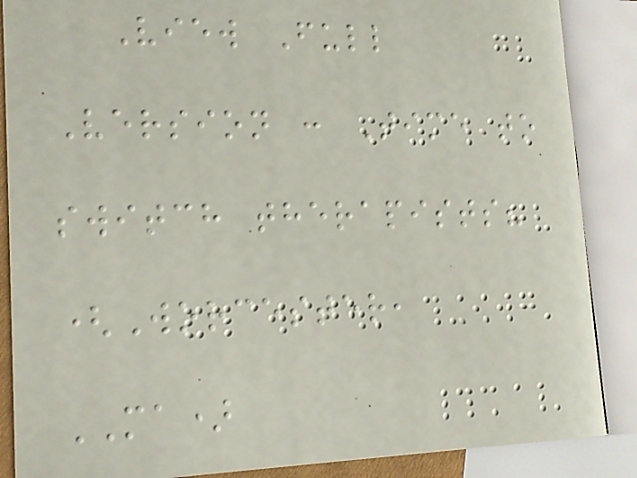View Full
Version : Time to
switch therapists?
(Worcester,
MA)
